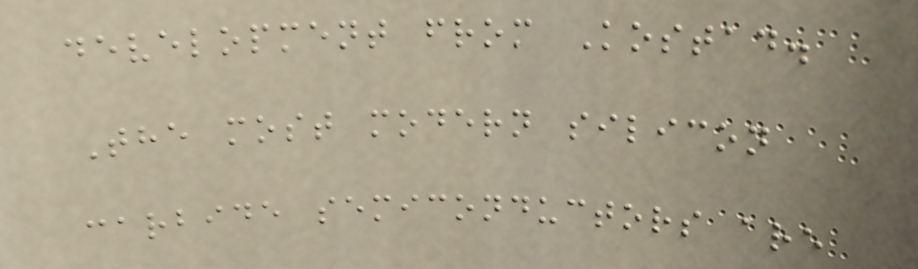development from Kostad.
The most modern silicon
carbide semiconductors are
